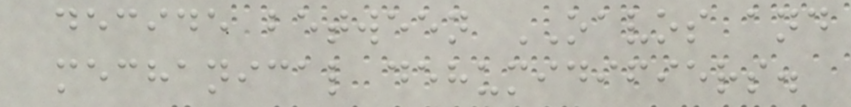decide between OAVOS and
mechanical dehumidifiers.
